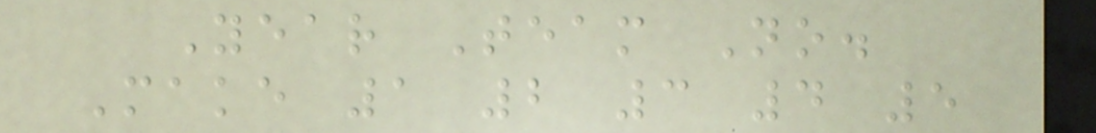Year Team No.
Make 1 2 3 4 5
